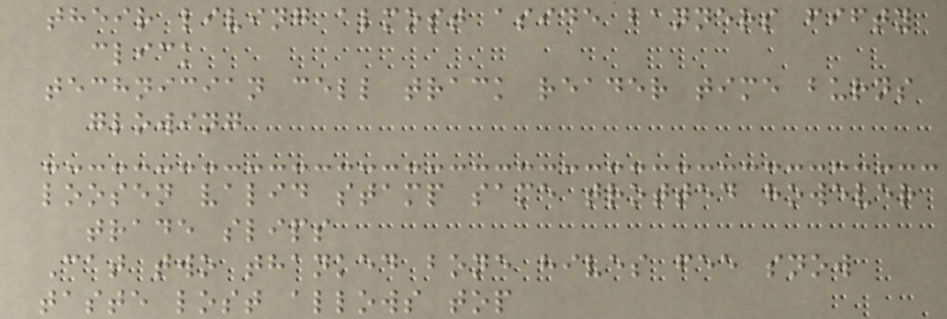their living almost aside banners fifty
click
technician cell track reader time burns
glowing
loosen valid stamp same trotted however
trade slips
Cat two thanked bone hives fee snow
taste lost allows top
